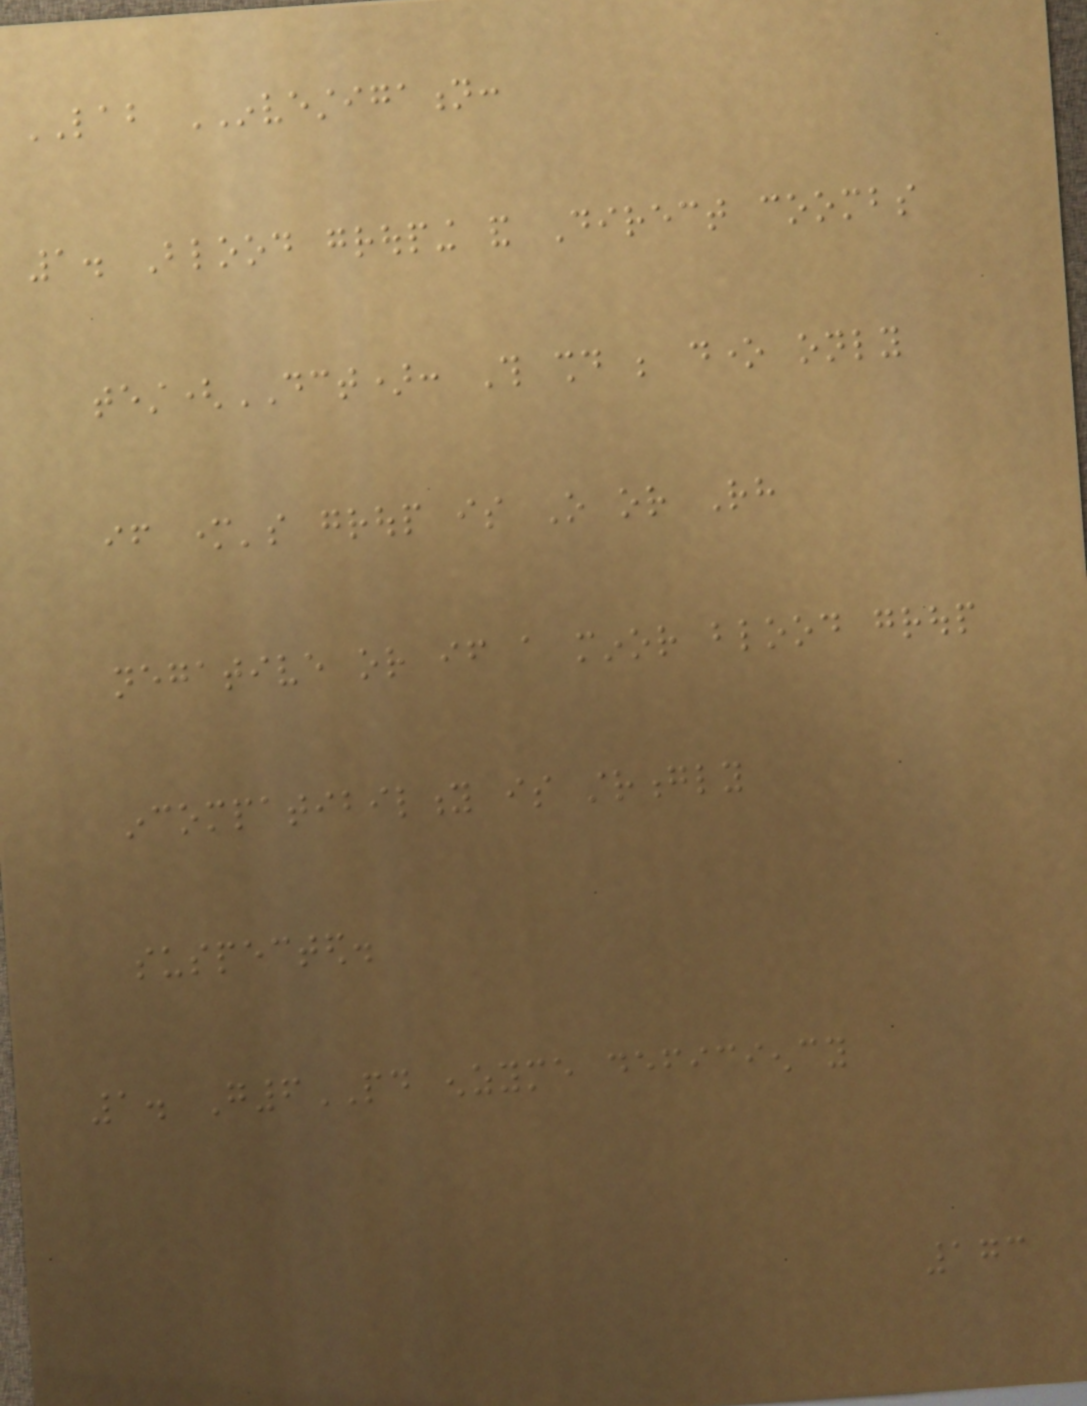LAB INVESTIGATION:
1. Blood grouping and Direct coombs
test(DCT): This should be done only
if mother's group is O or Rh
negative or if a minor blood group
incompatibility is strongly
suspected.
1. G6PD enzyme deficiency
173
